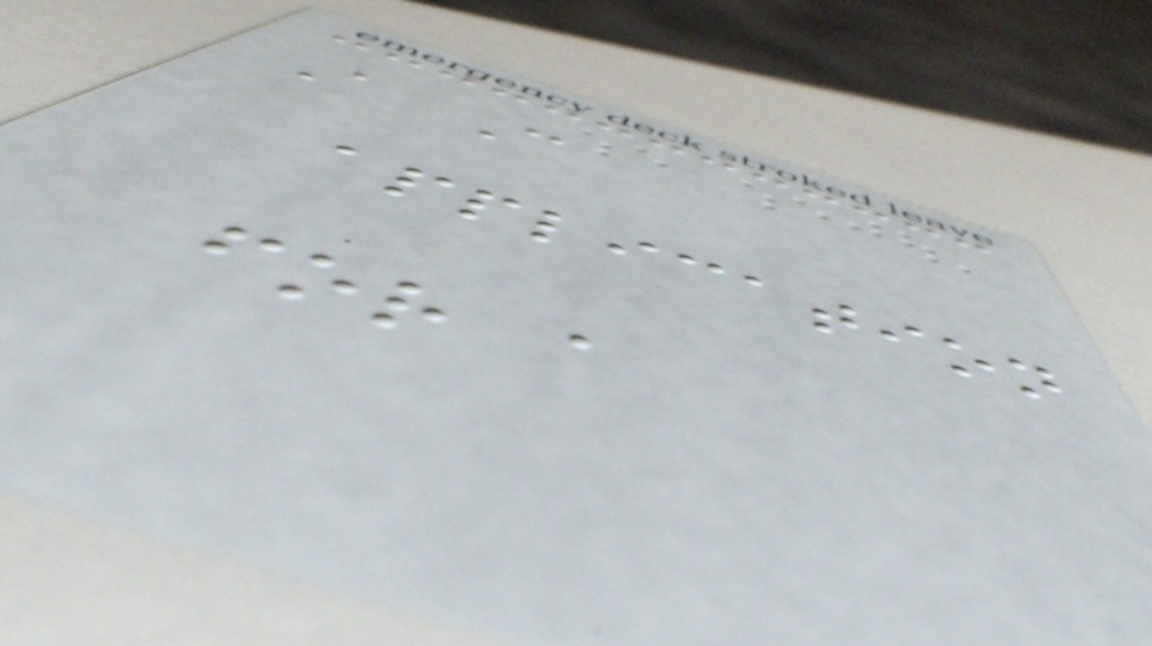A C
application
for a
